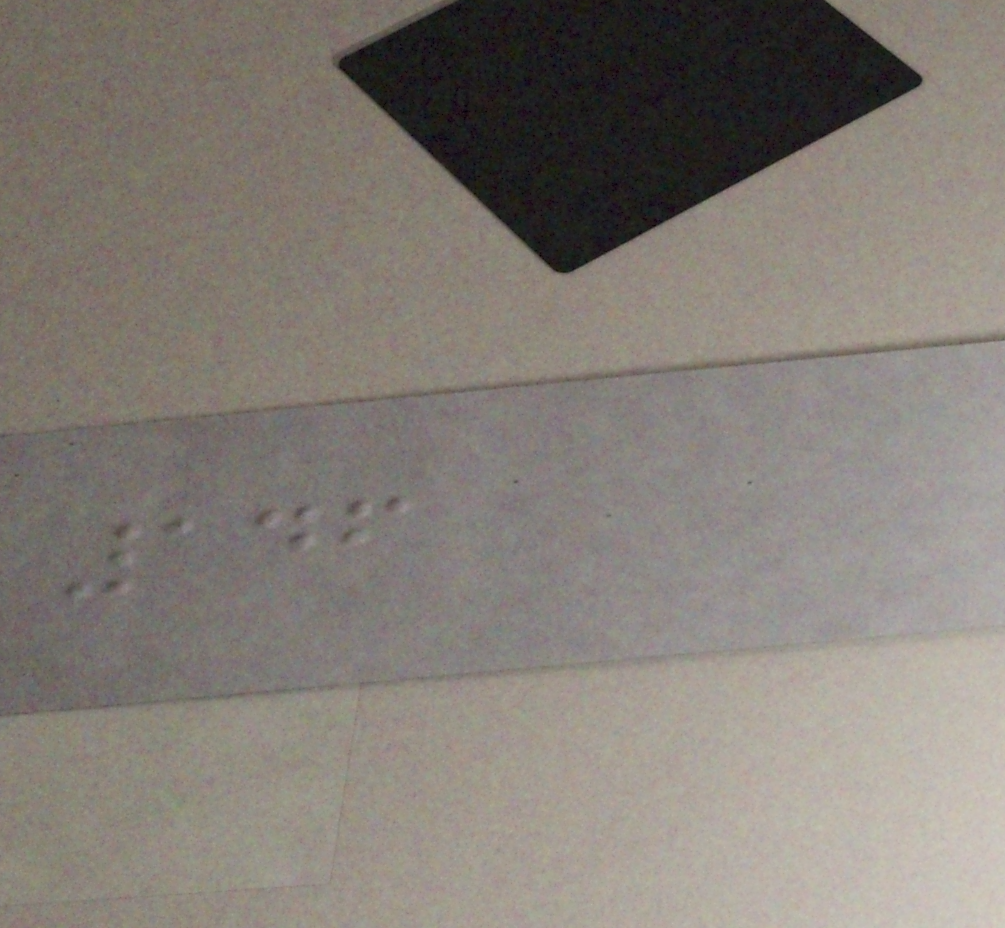146
